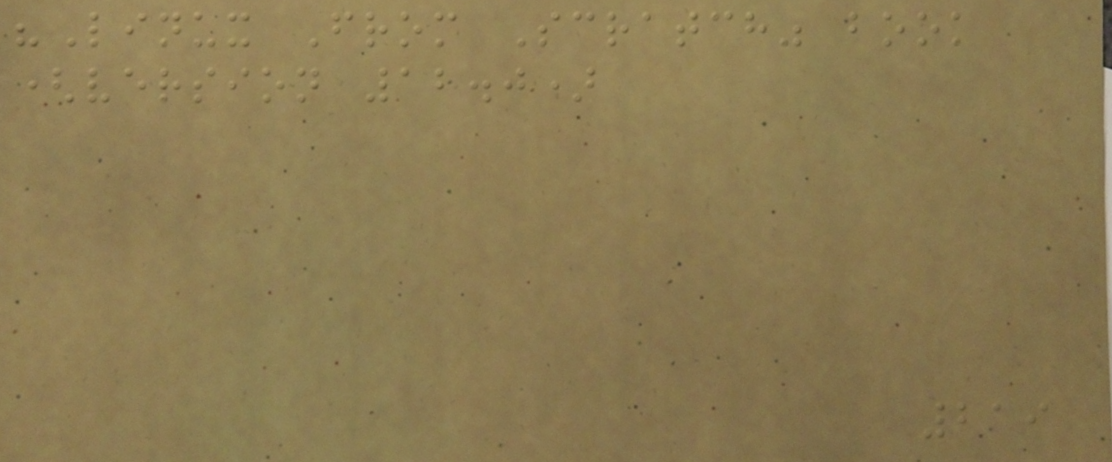"Linux From Scratch" book
(version 12.0)
219
